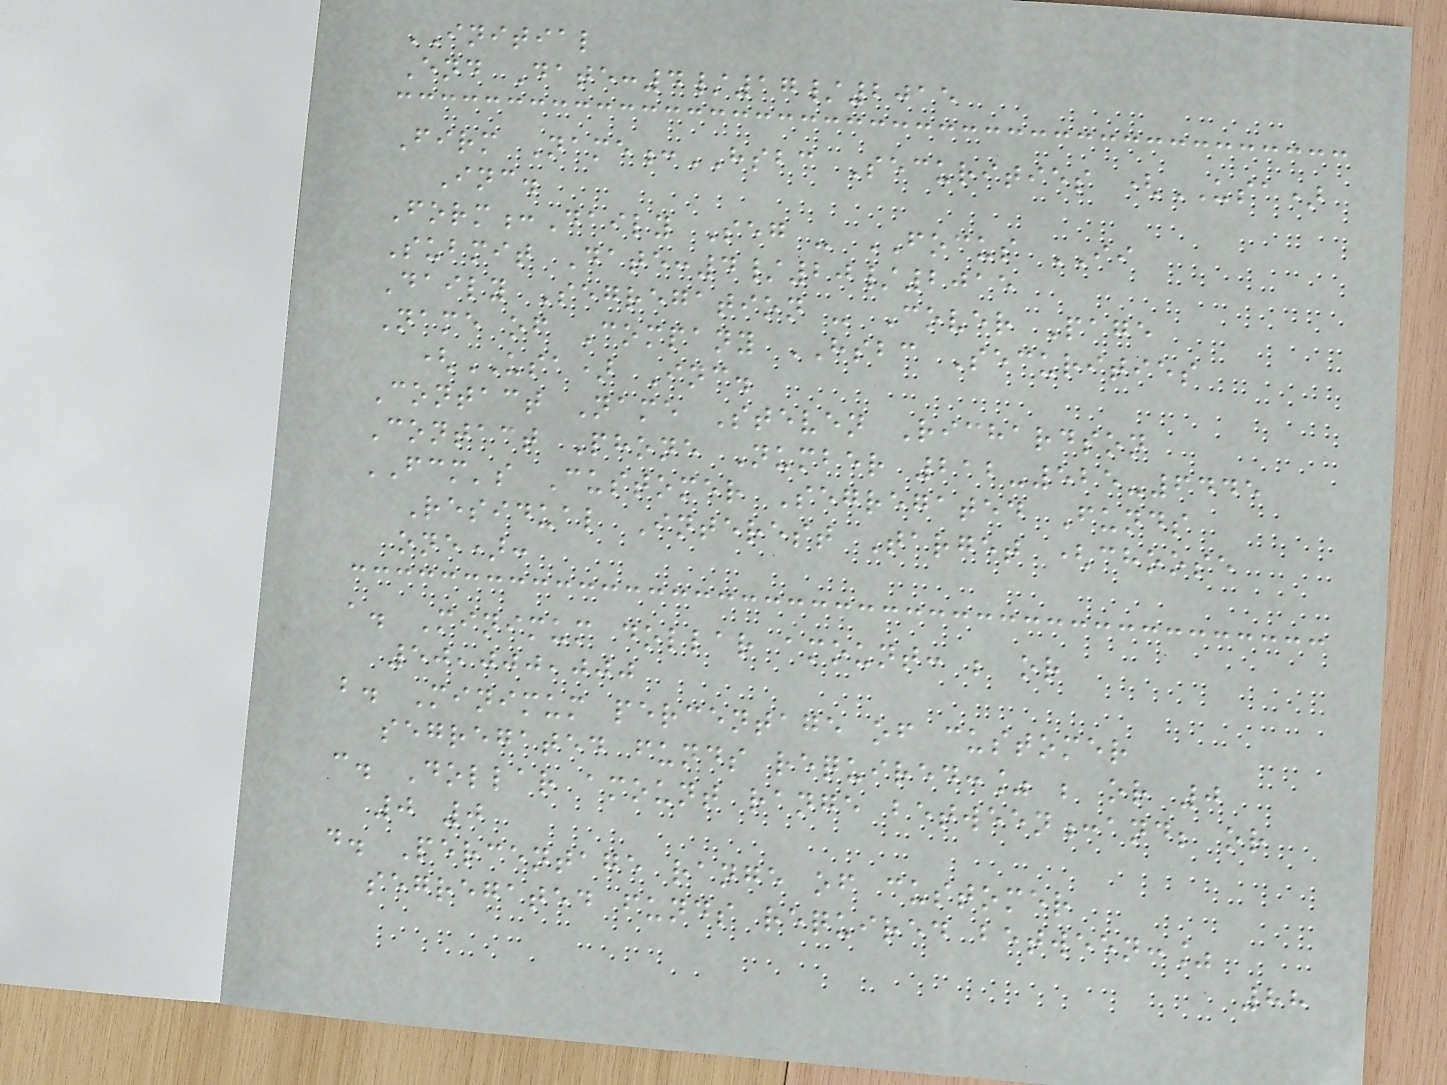INITIAL
End Date:4/17/2015
Firm Name:HSBC Securities (USA)
Inc.
Form:Daily Seg - FOCUS II
Submit Date:4/20/2015
Daily Segregation - Cover Page
Name of Company HSBC Securities
(USA) Inc.
Contact Name Steven Richardson
Contact Phone Number 212-525-6445
FCM's Customer Segregated Funds
Residual Interest Target (choose
one):
a. Minimum dollar amount: ; or
50,000,000
b. Minimum percentage of customer
segregated funds required:% ; or 0
c. Dollar amount range between:and; or
0 0
d. Percentage range of customer
segregated funds required between:%
88
